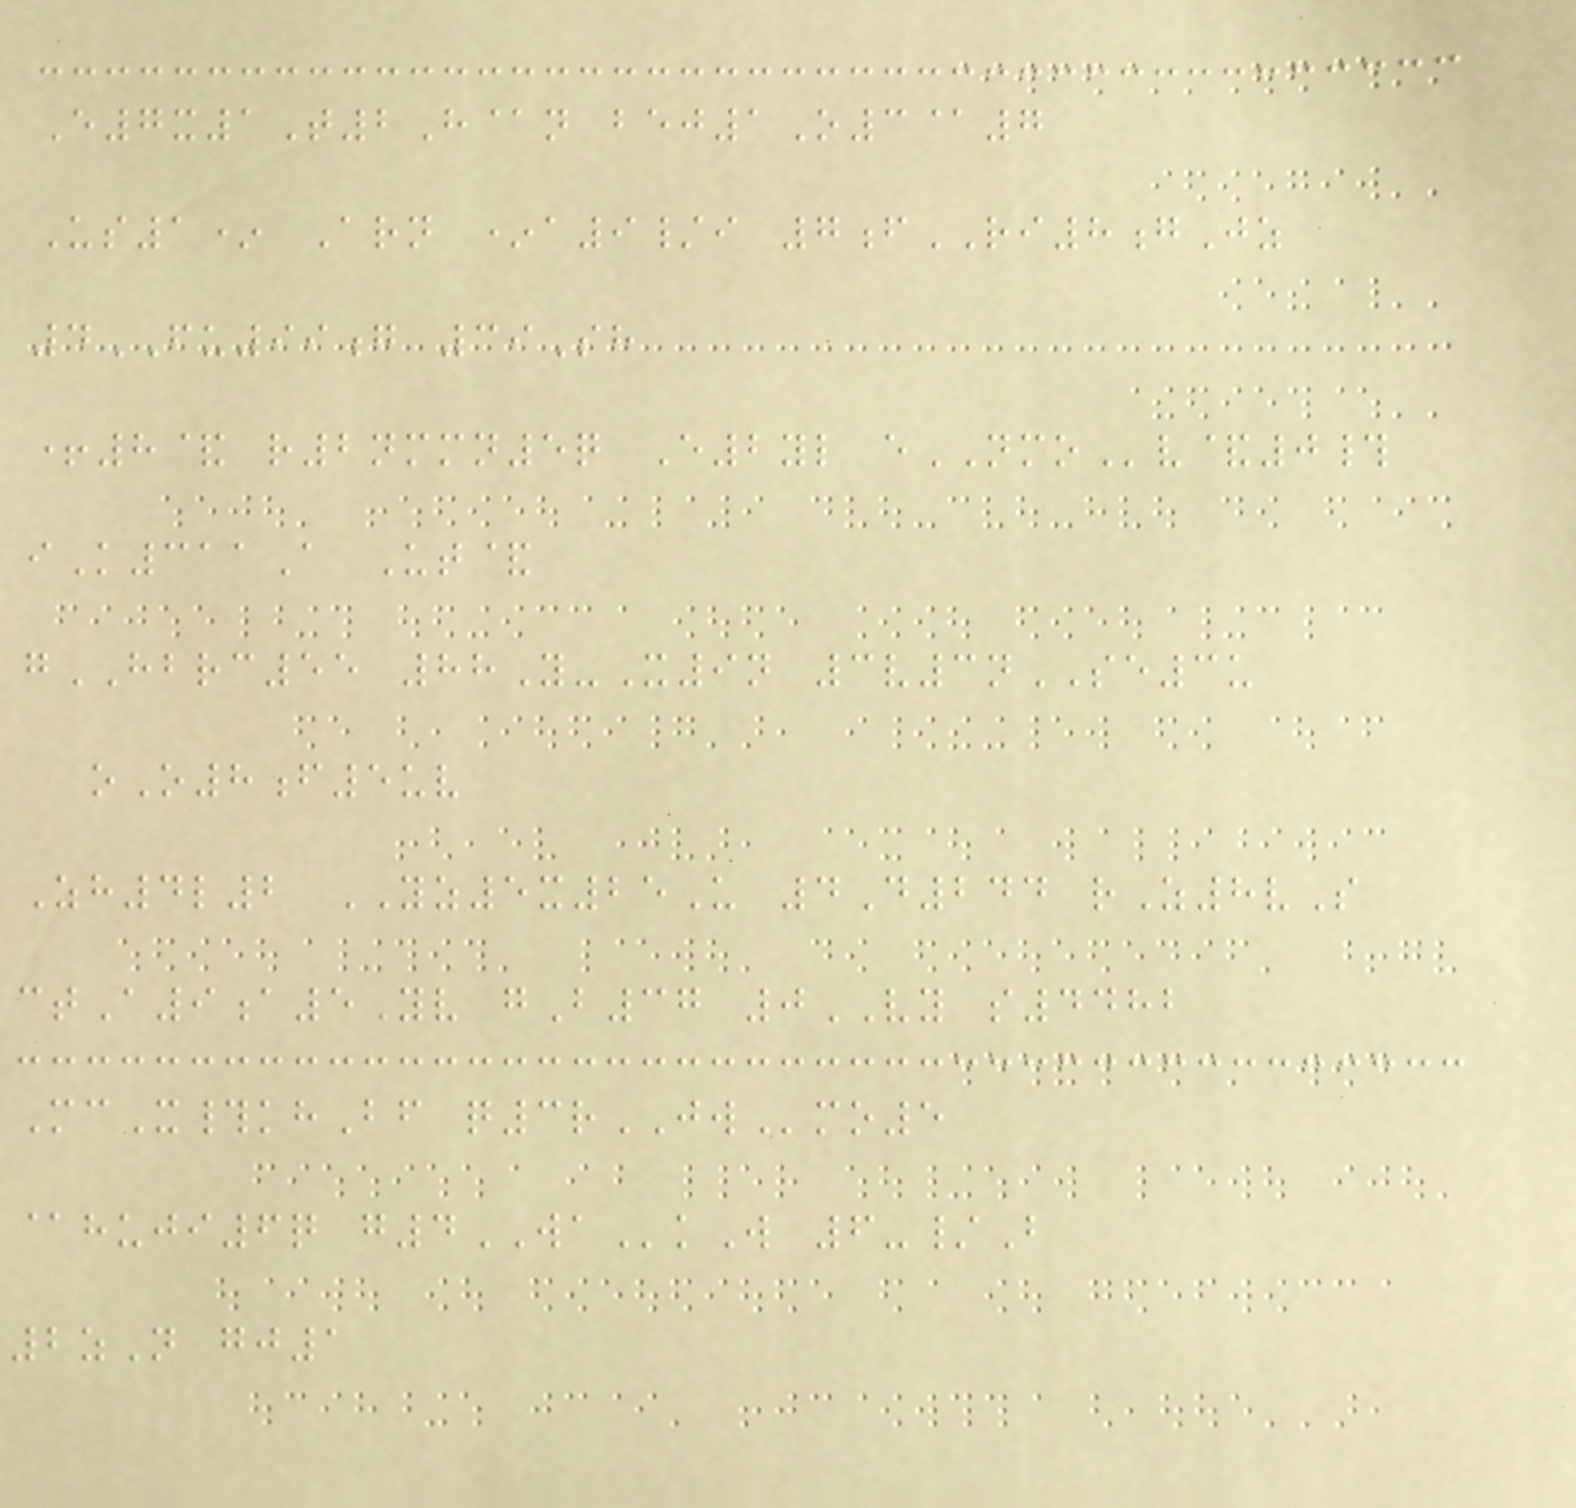E7x1T2H@n bej1O3@7
Us1* Arn *a9/i 7fRI8gJz
4FU99g 39Sh
+8& r2nmmn5q E2yl eNMOv&0#
iK311A Ut&
gHBRC55 88Y-X9n 3v3nSE3u
oO8f5uv
Zh4l2 YZ5x25U 4D244 rZ8vS
ctA9a5Yv gB37 0VY s4482
McX#khBf q3rJWmo5
@huji6q g4WAkW 6-/B
2zN gj1
